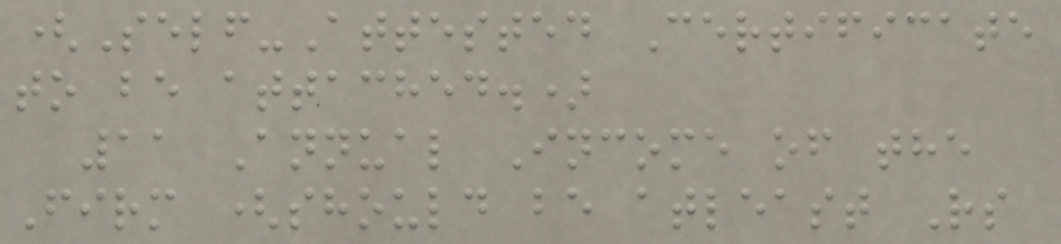(Self-Attested Certificate
to be attached.)
11 Annual Income of the
Firm (should be atleast Rs
